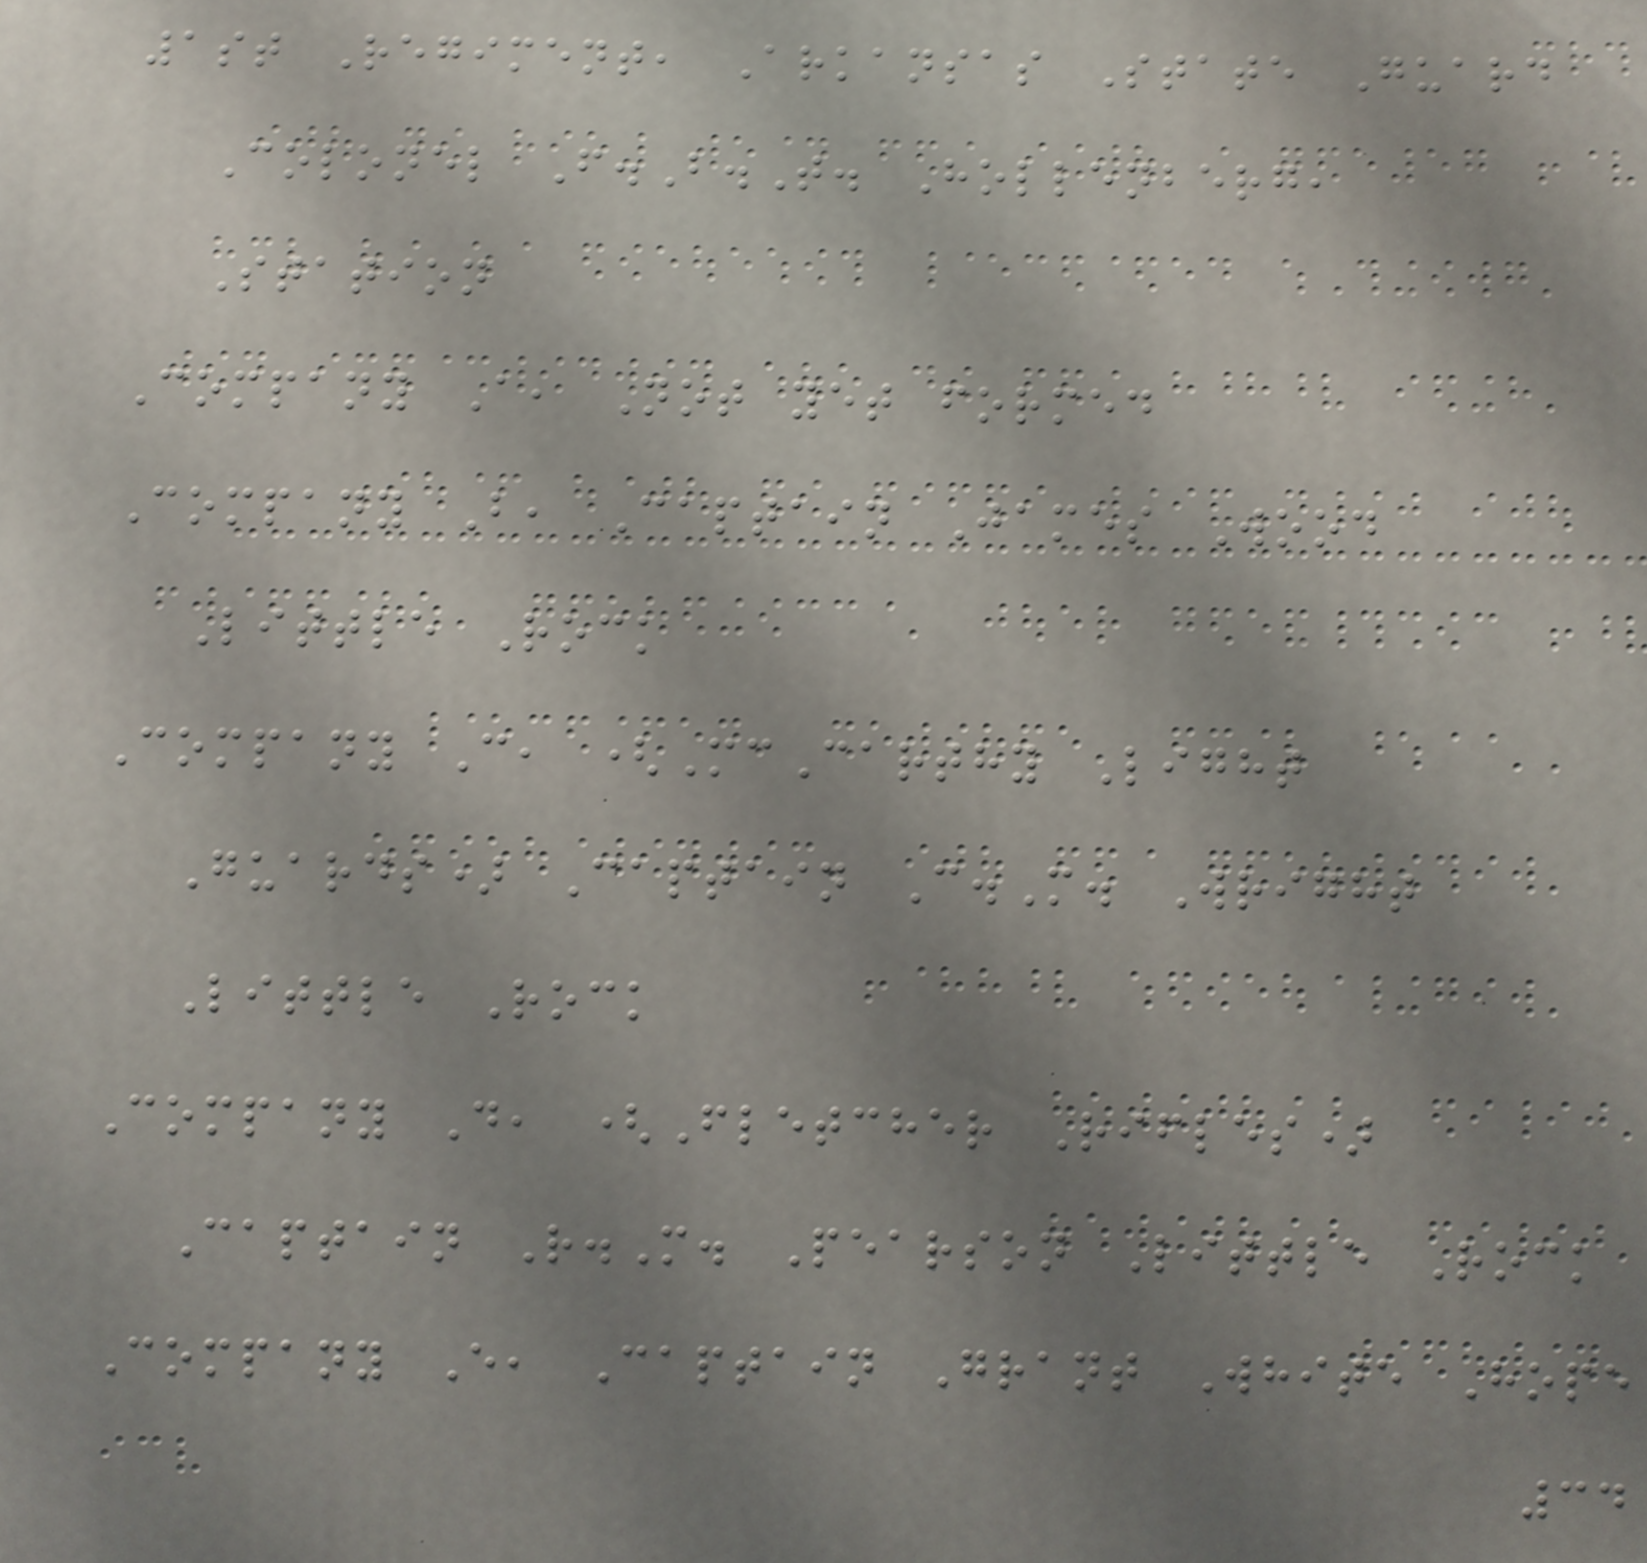1st Regiment, Arkansas State Guard
Colonel F.B.T. Hollenberg,
Station
Company A, Not yet formed
Company B, Captain James Wood
Little Rock
Company C, (McCarthy Light
Guards) Captain C.M. Wright
Little Rock
Company D, (Fletcher Rifles)
Captain R.M. Pearson Little Rock
Company E, Captain Grant White Hope
34
